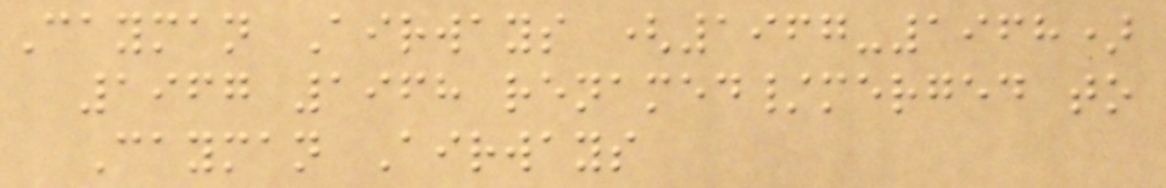Cayman Airways (1967-1968)
1967 1968 renamed/merged to
Cayman Airways
